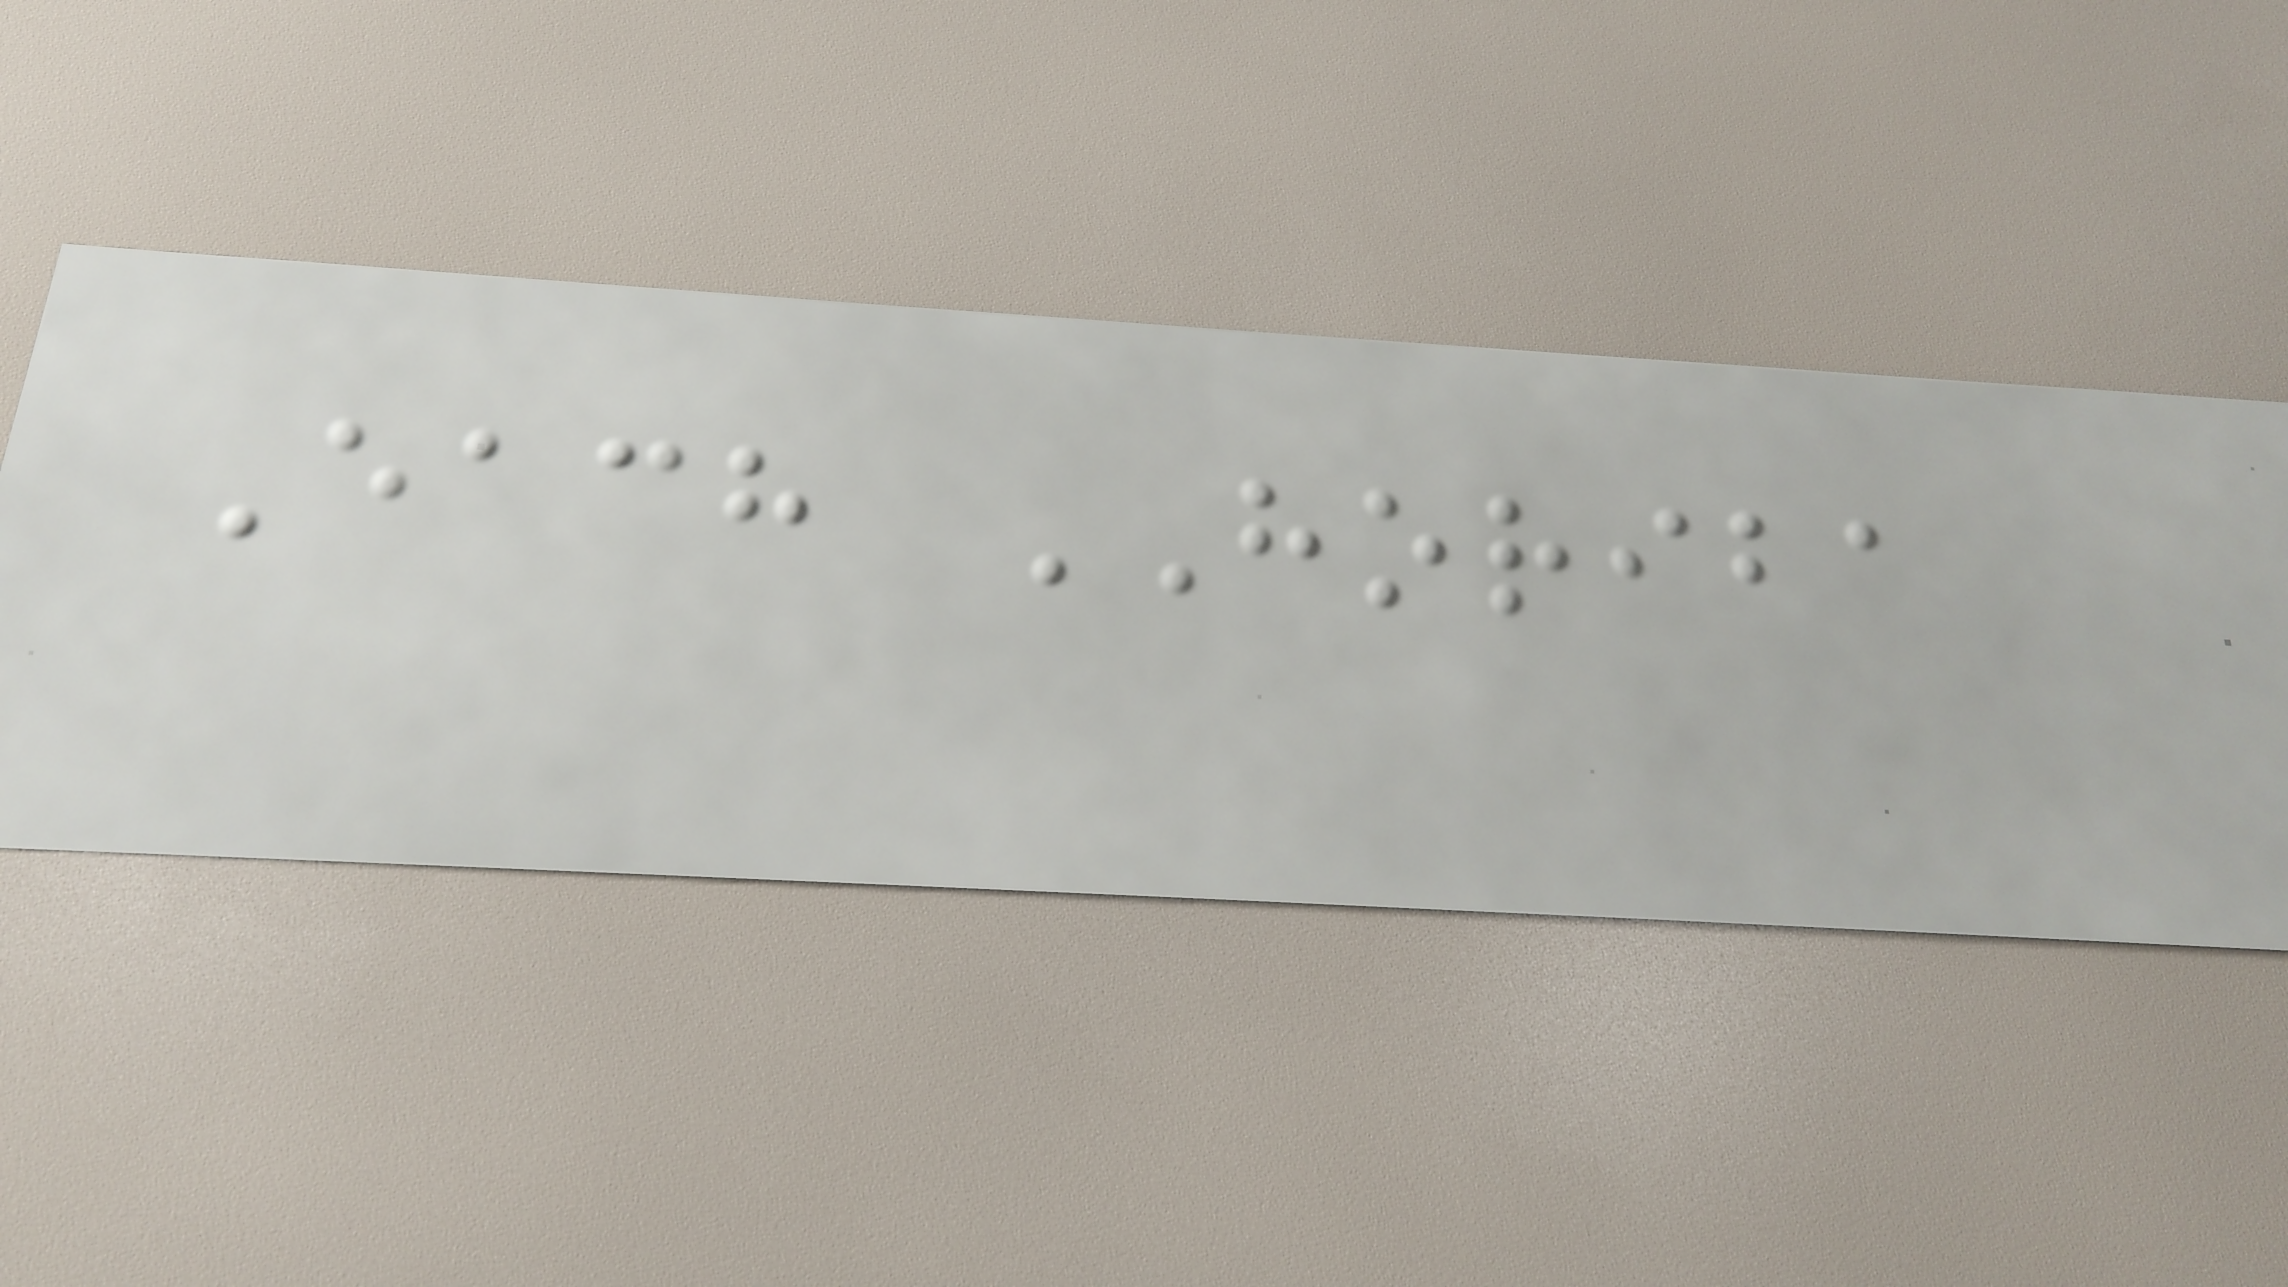Each HORIBA
